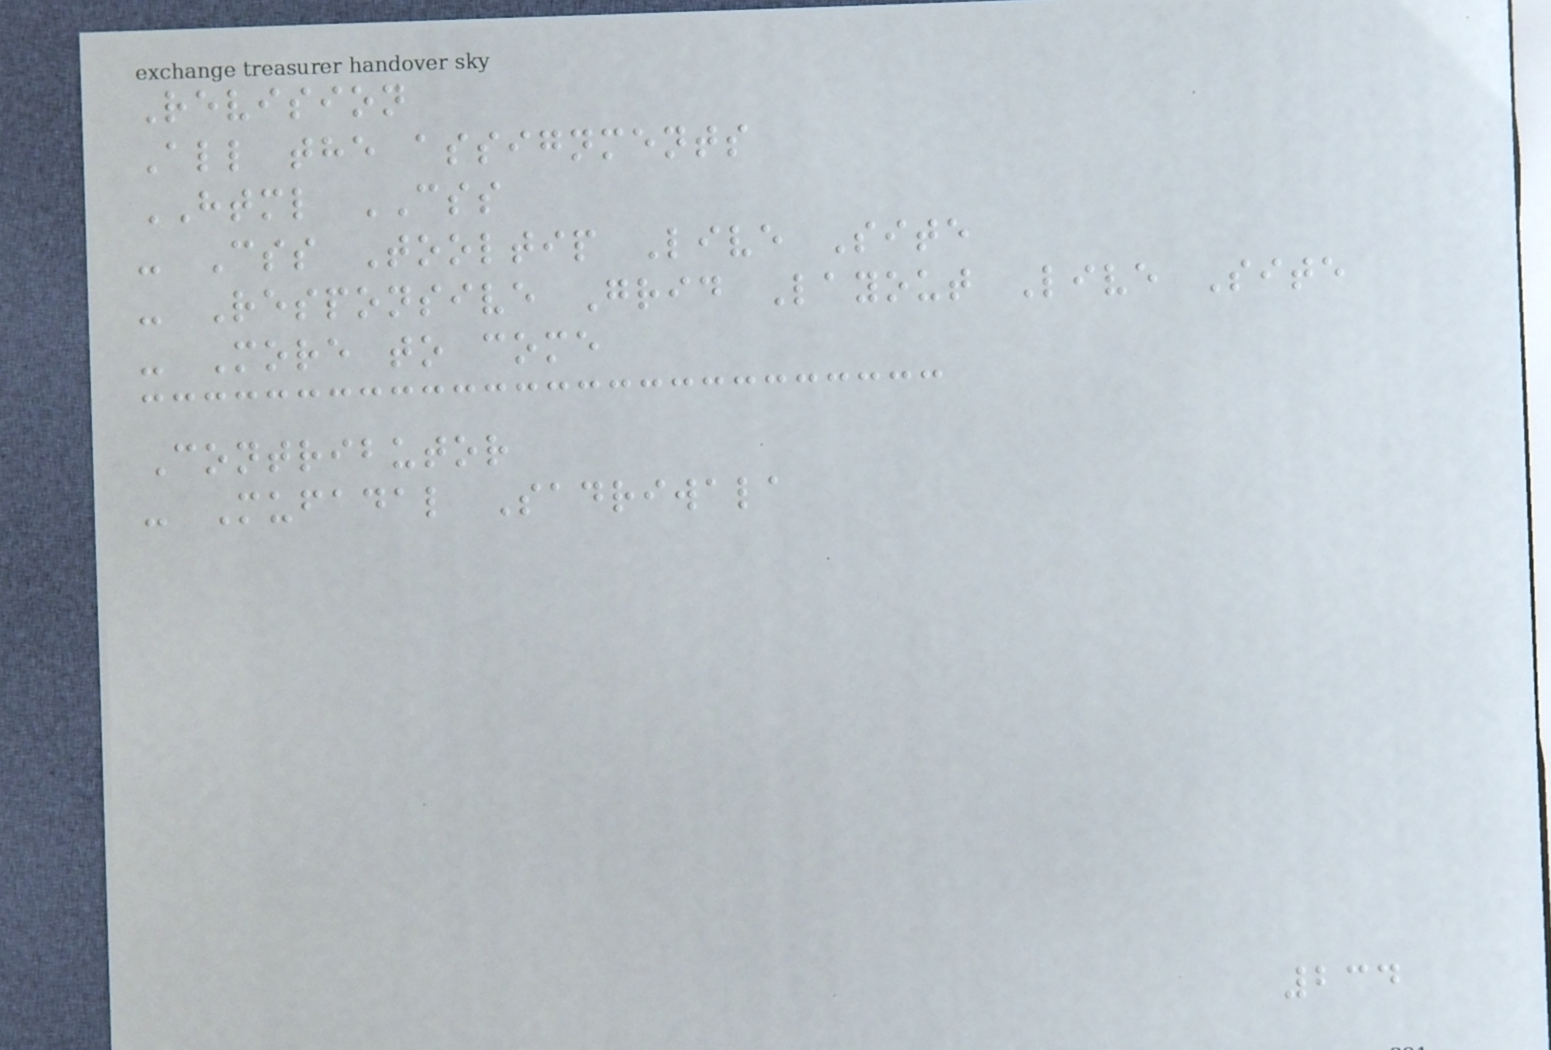Revision
All the assignments
HTML CSS
- Css Tooltip Live Site
- Responsive Grid Layout Live Site
- More to come
Contributor
- Mufadal Sadriwala
234
